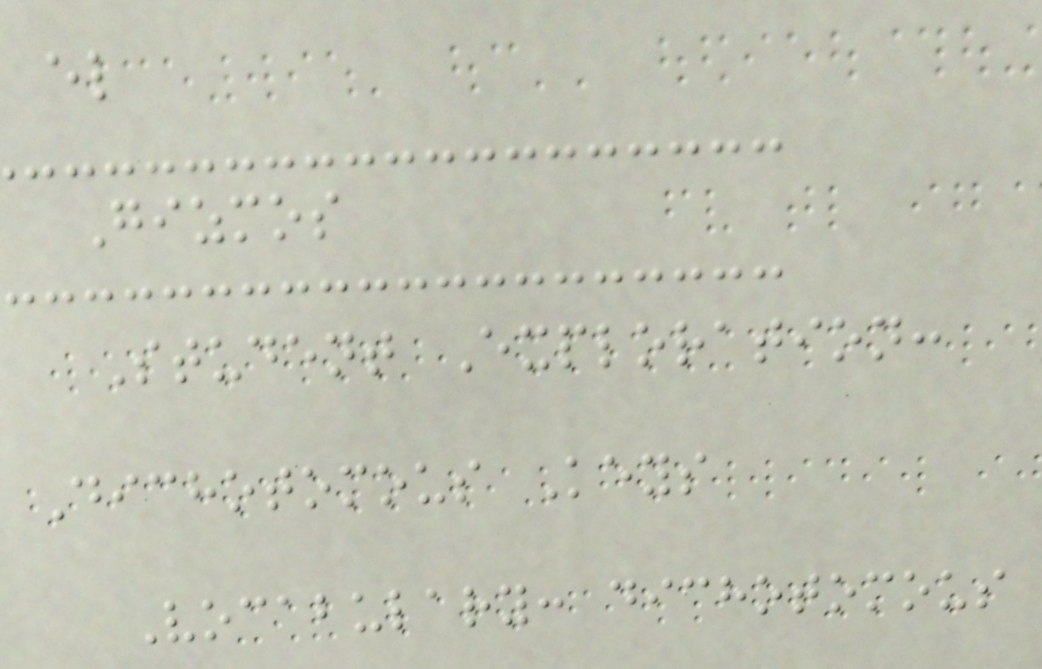el
Gizmos
Student Exploration:
Dichotomous Keys
Vocabulary: dichotomous
